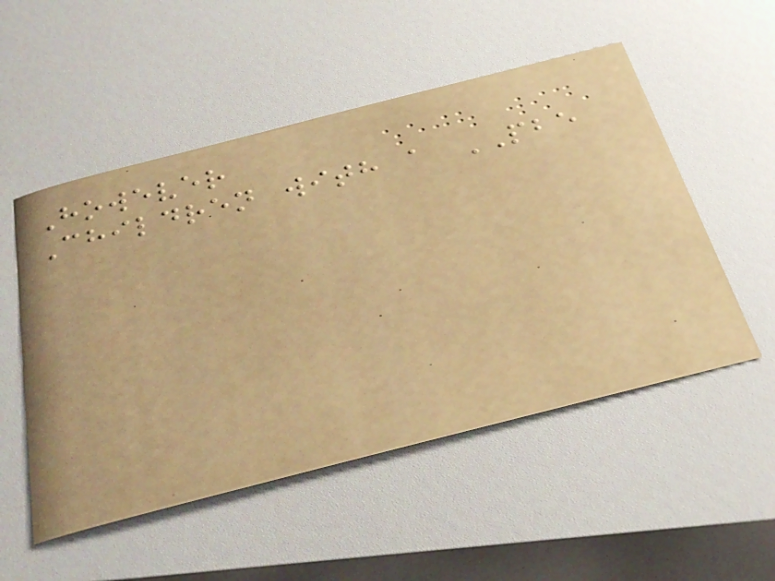However
Children with a PBE
